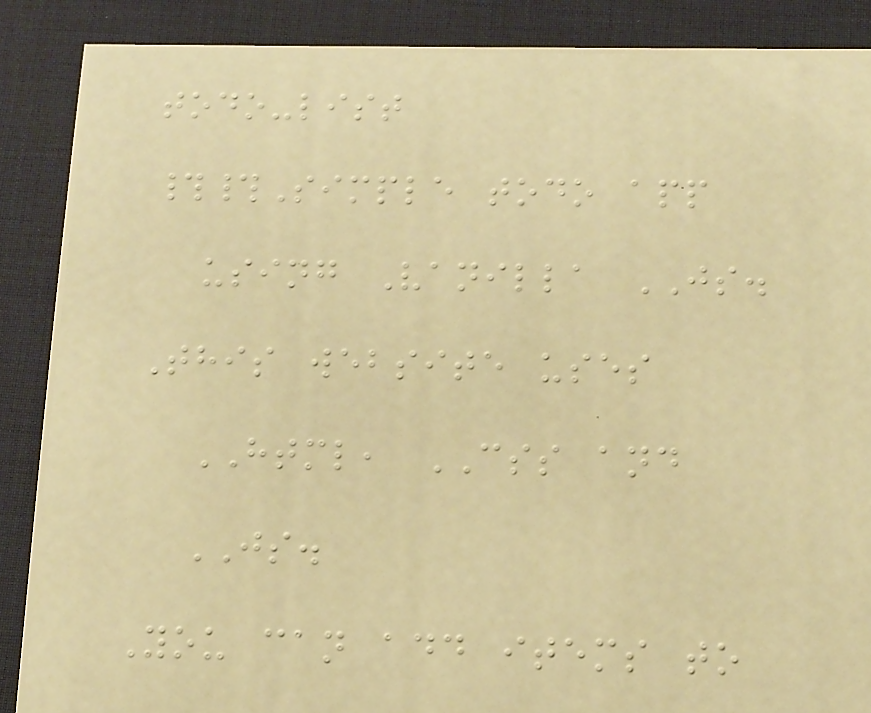todo-list
##Simple todo app
using Vanilla JS.
This website uses
HTML, CSS and
JS.
You can add items to
